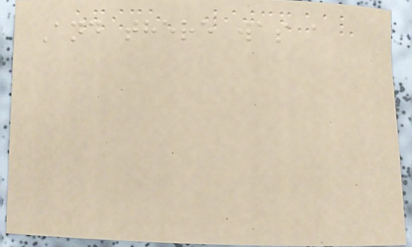And there was a
